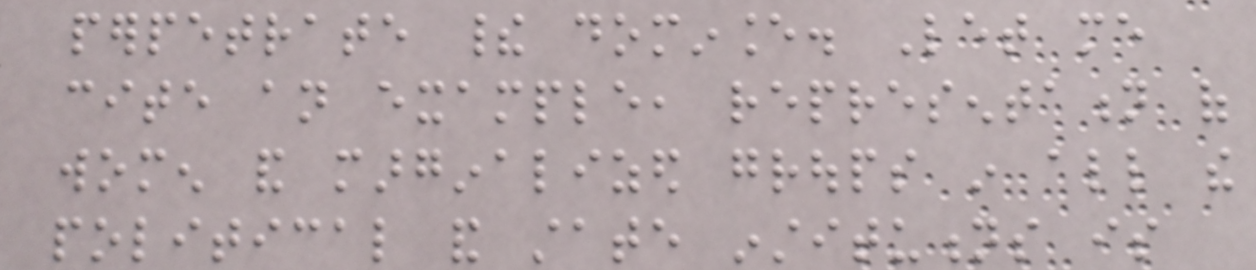perpetrate their dominance. Let me
cite an example, representation of
women and marginalized groups in all the
political and state institutions is
